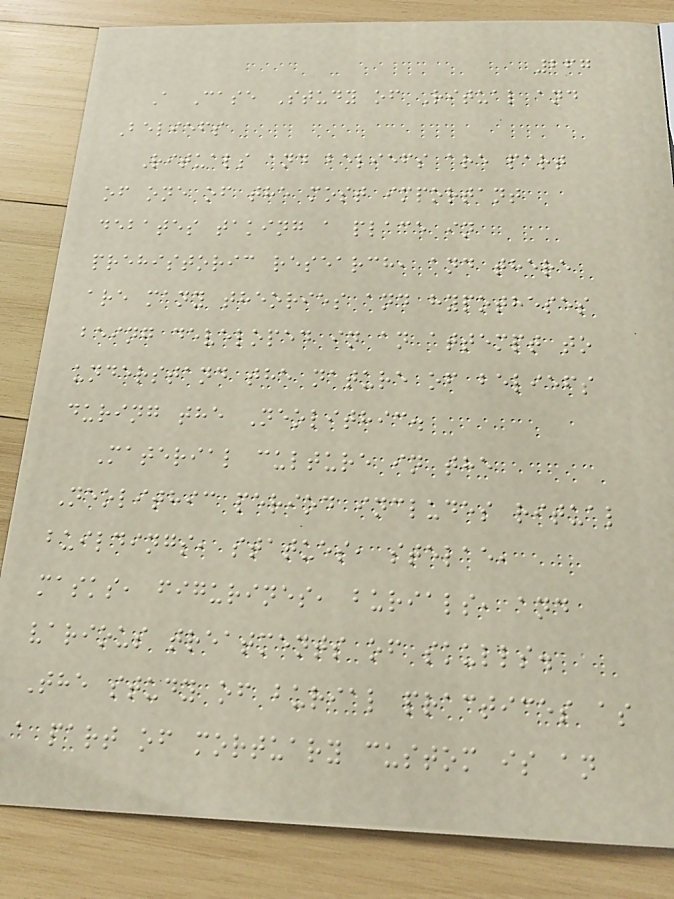267
A Case Study of Ritual and
Beliefs
Rituals and beliefs are part
of one of the most important
debates taking a place in
prehistoric research, and there
are many theories and hypotheses
being developed in an attempt to
understand the nature of beliefs
during the Neolithic.
Material culture in the
Neolithic period includes ritual
buildings, statues, stelae,
masks, figurines, burials, and
various treatments of skulls.
The study of burial practices as
a part of mortuary custom is an
